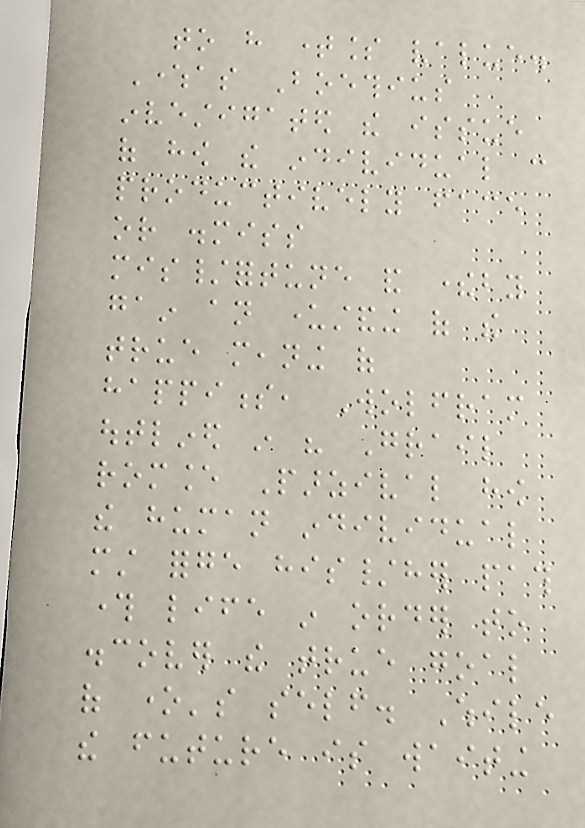to have timeless value.
Whereas Boethius
investigated the issue
of how the individual can
productively face
or dismiss
mis/fortune and thereby
gain an understanding of the
true meaning of
happiness, Wolfram
outlined in his Grail
romance Parzival how
the human individual
must forge his/her path
through life in order to
discover the true goal
of one's self. While
the future is waiting
